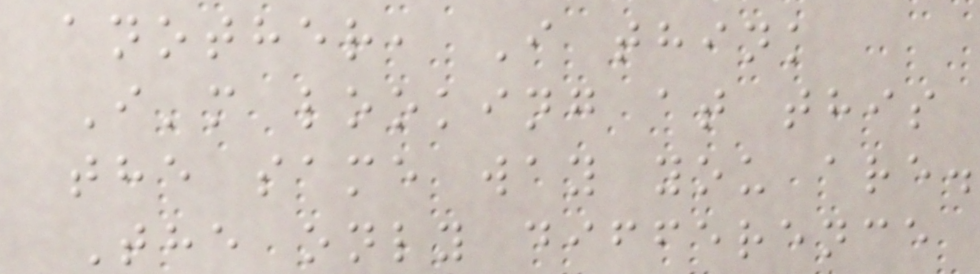another, I think
I'm looking at this
the same way you are.
The only difference
